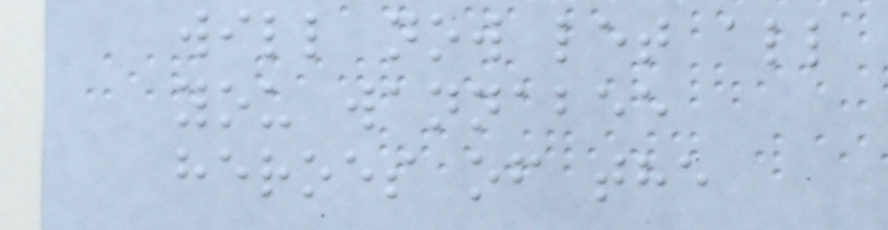will now let all
you wannabee
heroes of the
